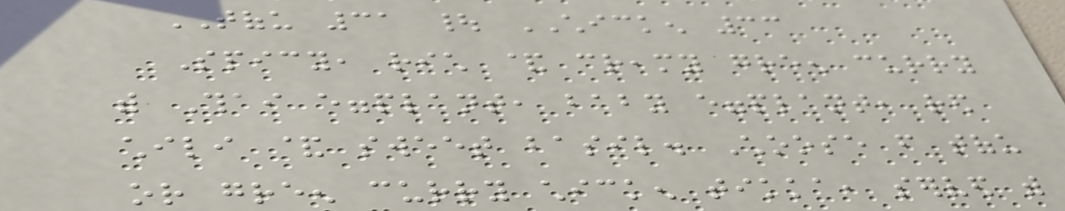TOFU 31 | CHICKEN 33
Spicy, rich & creamy green curry
with Thai eggplant, baby eggplant, red
chili & sweet basil. Choose from tofu
or green curry chicken tikka, served with
